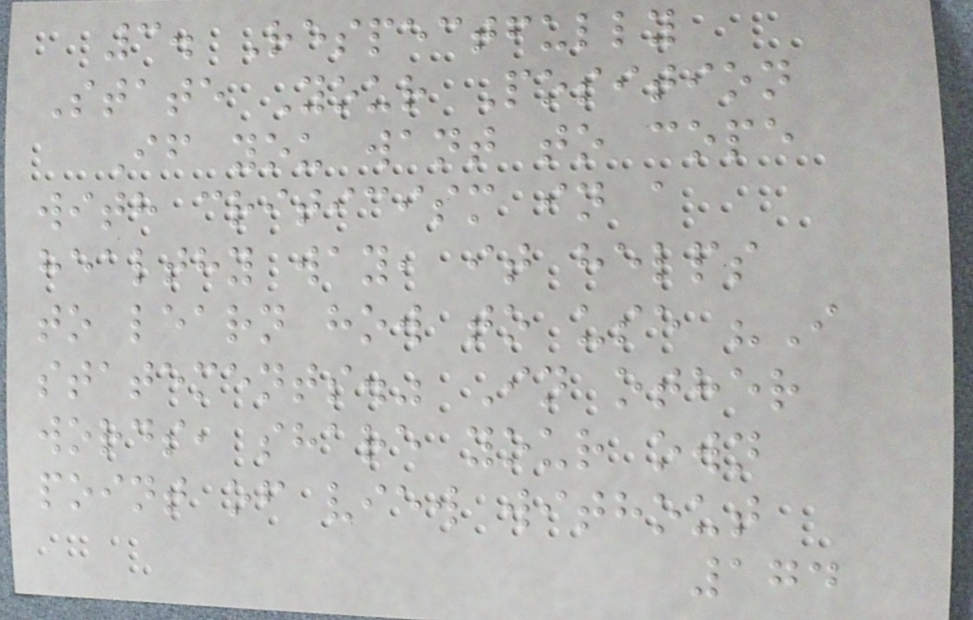3. Respectfully
State Your Position
If you want to cope
with criticism in a
healthy way, it helps
to learn how to use "I
statements." In other
words, share your own
point of view without
174
